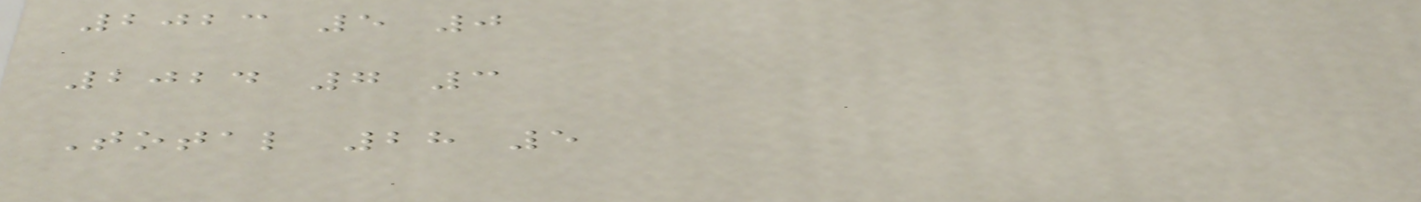2023 5 0
2024 7 3
Total 28 5
